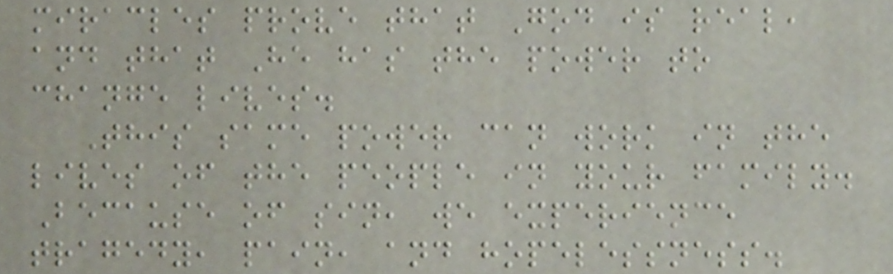miracles prove that God is real,
and that He has the power to
change lives.
This same power can work in the
lives of the people in your family.
Because of sin, we experience
tragedy, pain, and hopelessness.
